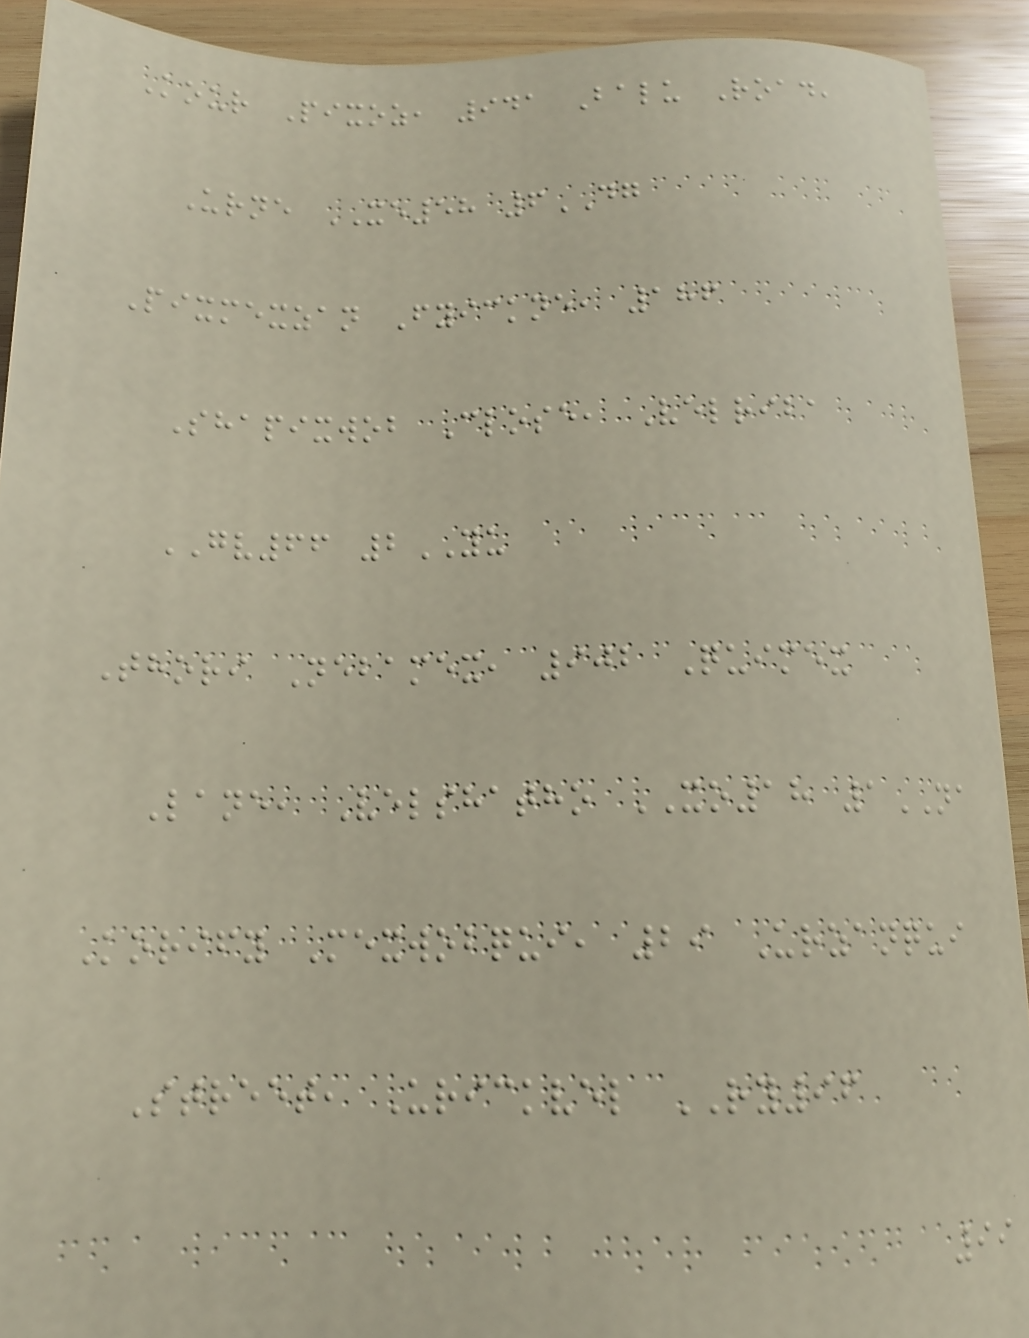Kour Pixoz, 941 Balu Road,
Urne XE58 6DG
Pixmexzan Fyickne, 186
Shapixwob Close, Velriba
GV66 2YU
Thori Nebamex, 902 Quimex
Lane, Velshatho XO18 1NA
Korify Mexwobqui, 29 Urzanqui
Street, Urickvel RY96
99
